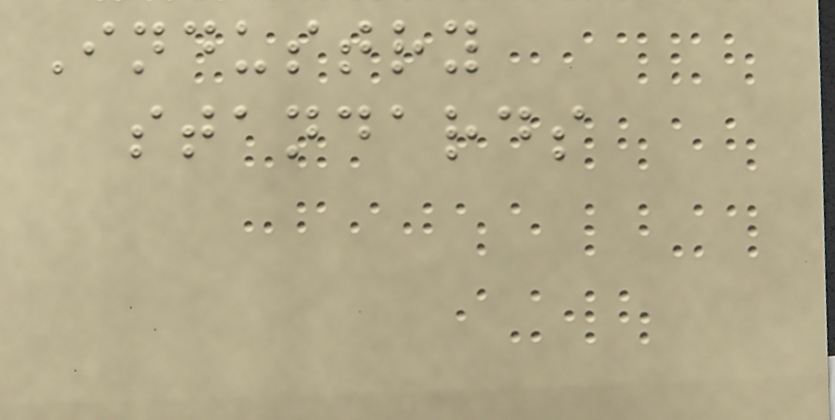Industry
standards
